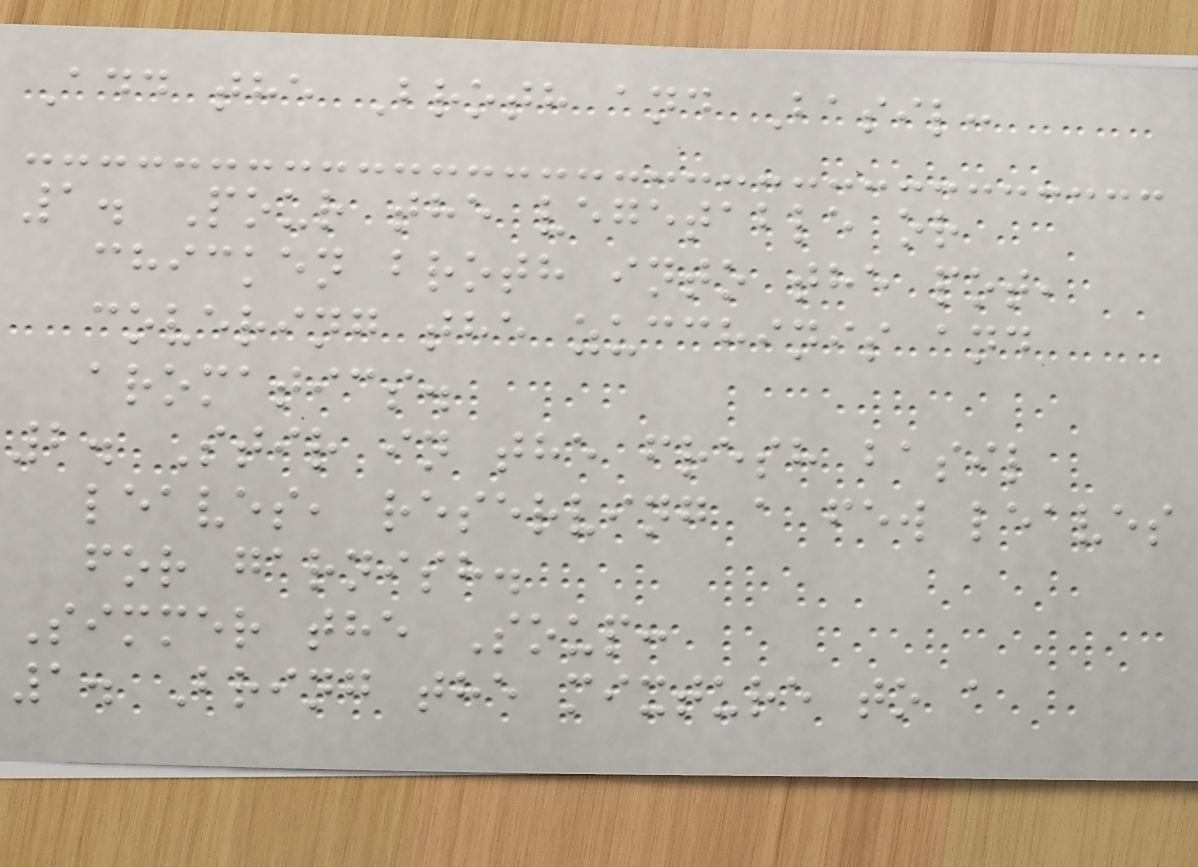Add the Broth and Basil:
1. Pour the vegetable or
chicken broth into the pot,
covering the zucchinis and
aromatics.
2. Stir in the fresh basil
leaves, reserving a few leaves
for garnish.
Simmer the Soup:
1. Bring the mixture to a
